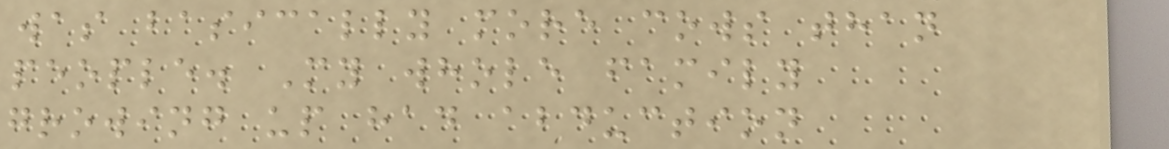was basically more cows than
people. My whole family
growing up had abduction
